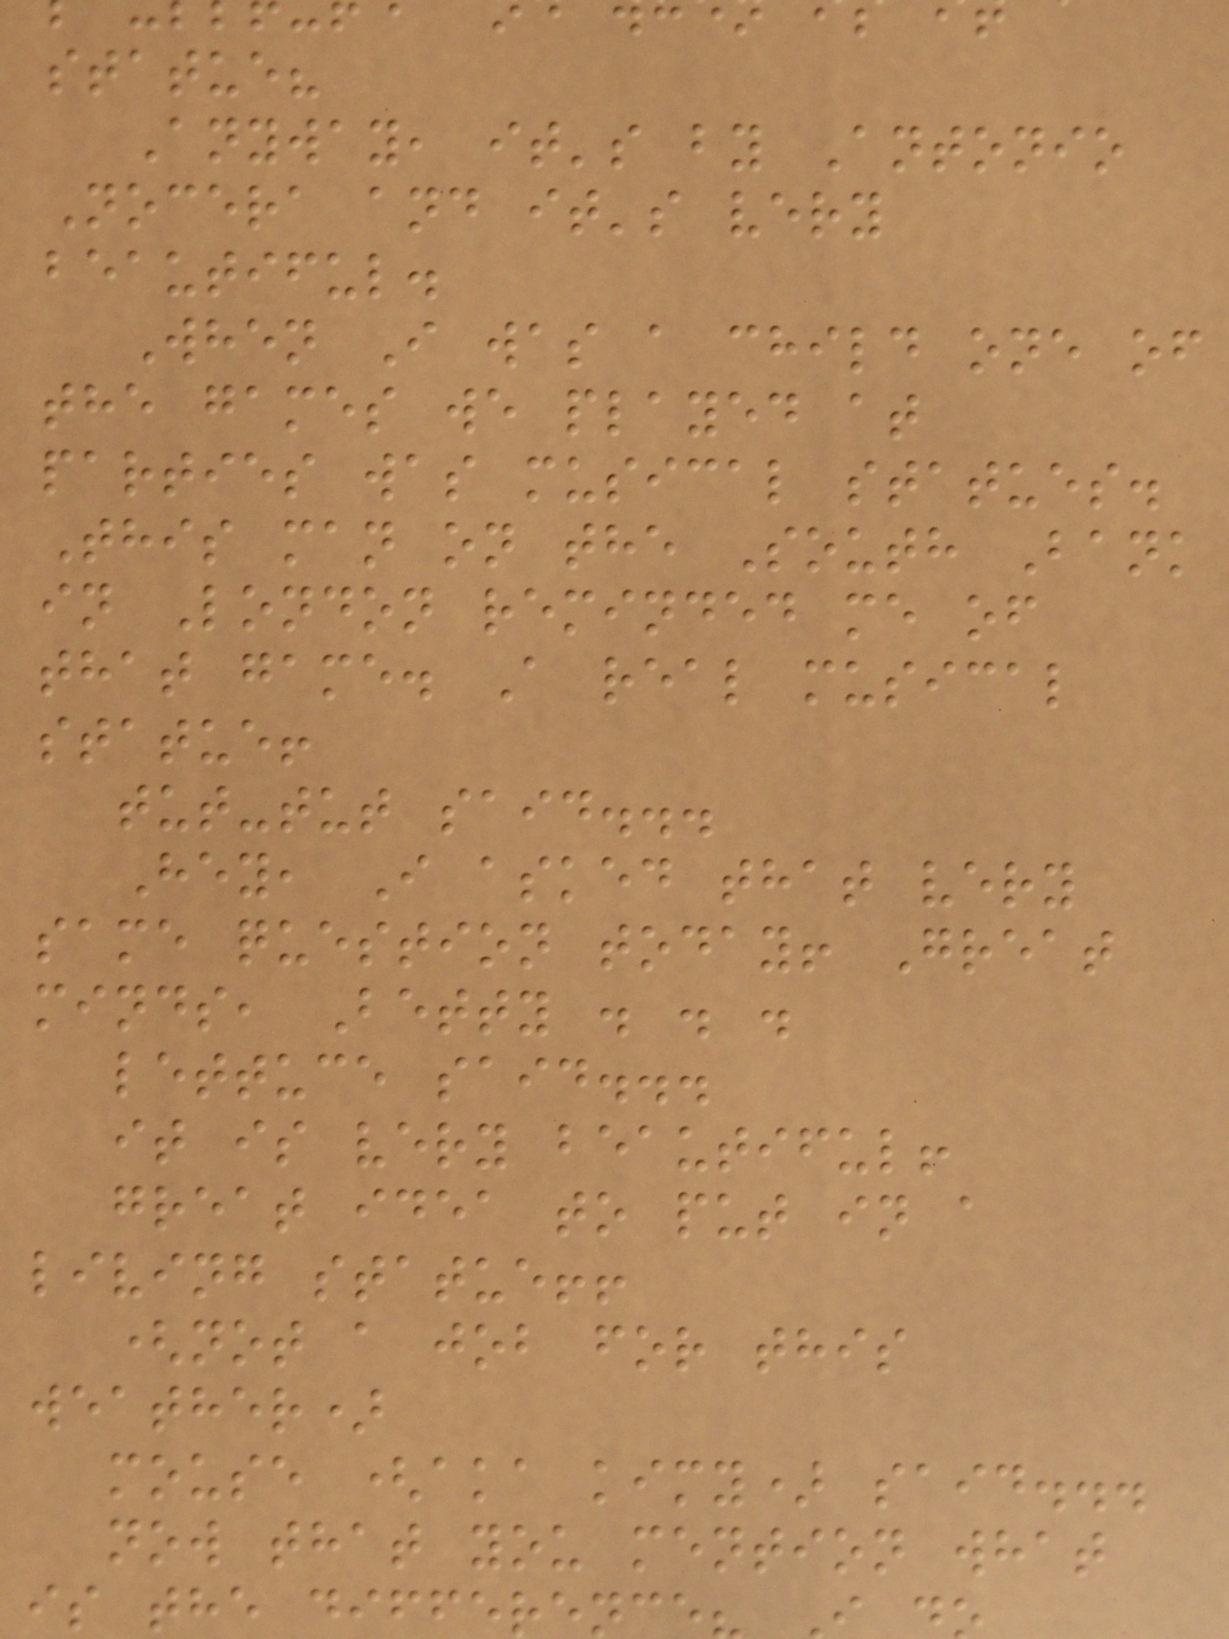statue?
Anyway, it's by Antonio
Nocera and it's very
beautiful.
When I was a child one of
the games we played at
parties was musical statues.
This man on the South Bank
in London reminded me of
that game. A real musical
statue!
tut-tut said...
Hey, I asked that very
same question today! Great
minds, Betty . . .
lettuce said...
it is very beautiful!
great idea to put in a
living statue!!
(not a job for this
weather)
mouse (aka kimy) said...
now that you mention what
is the differe
